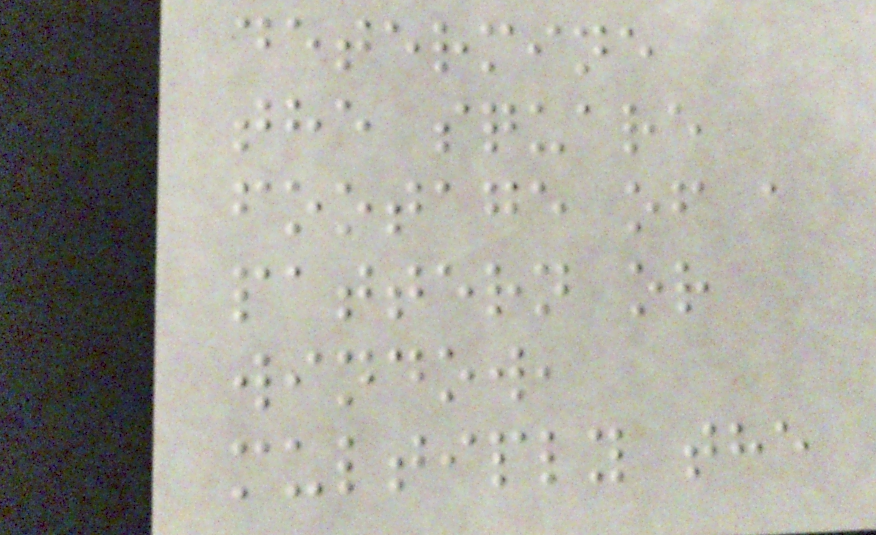determine
the square
footage of a
pattern or
window,
multiply the
